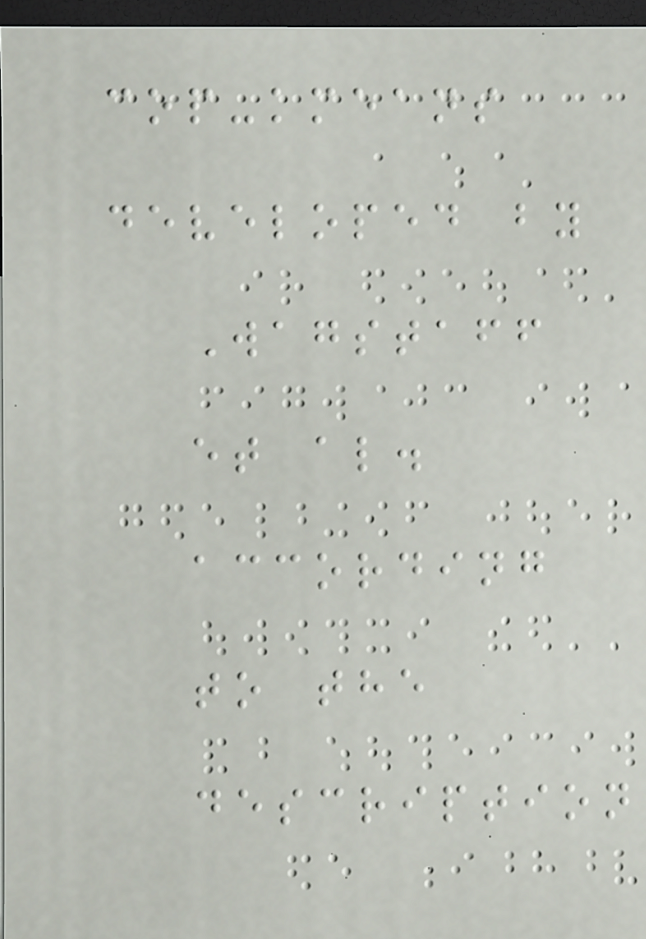cop-kmeans
developed by
Wagstaff
et al.
according
to the
description
